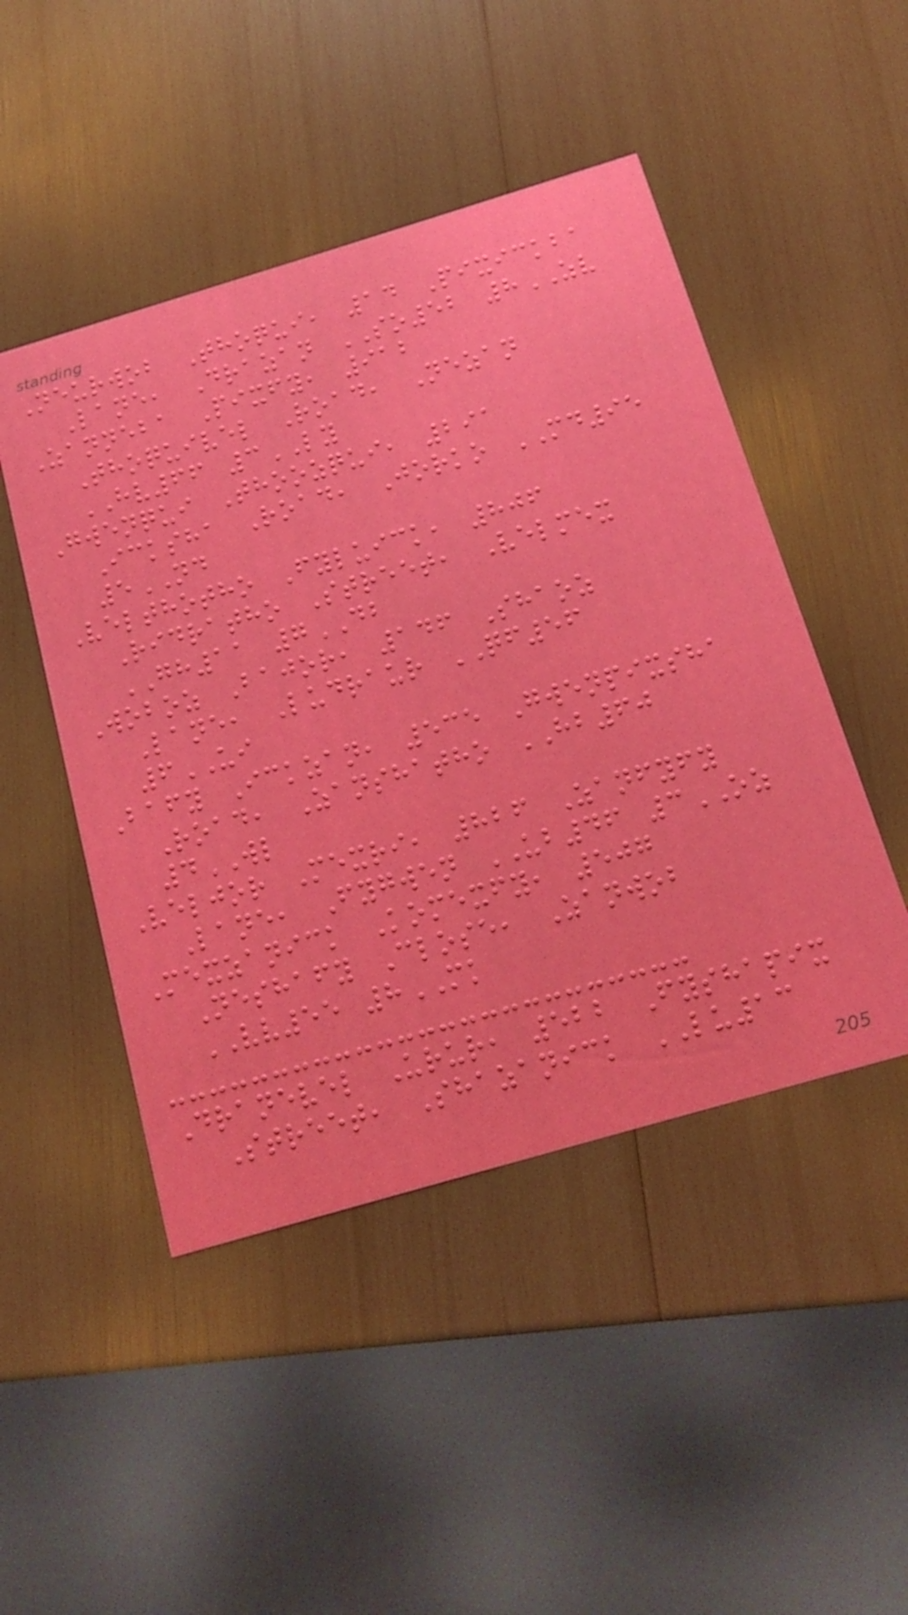Neurwob Thoqui, 14 Pixickba
Lane, Drazan SO52 8ZV
Zanneba Pixfy, 912
Thoquivel Road, Nezan
HV66 3LY
Gwenqui Thoozqui, 291
Icksha Road, Jorko MD95
5ND
Velthotho Fyluick, 806
Ridratho Street, Velmex
GH11 7DB
Woboz Bajor, 146 Shaoz
Lane, Ludraur QF56
6UI
Bafy Ickzan, 535 Gwenpixsha
Road, Zanshatho HB60
4WL
Veljor Mexri, 826 Zanfyfy
Lane, Fygwen UB46 3OZ
Mexzanick Komexfy, 507
Neshafy Close, Zanwob
VV55 8MK
Dranevel Urur, 522 Fyshapix
Street, Shazanick LU13
